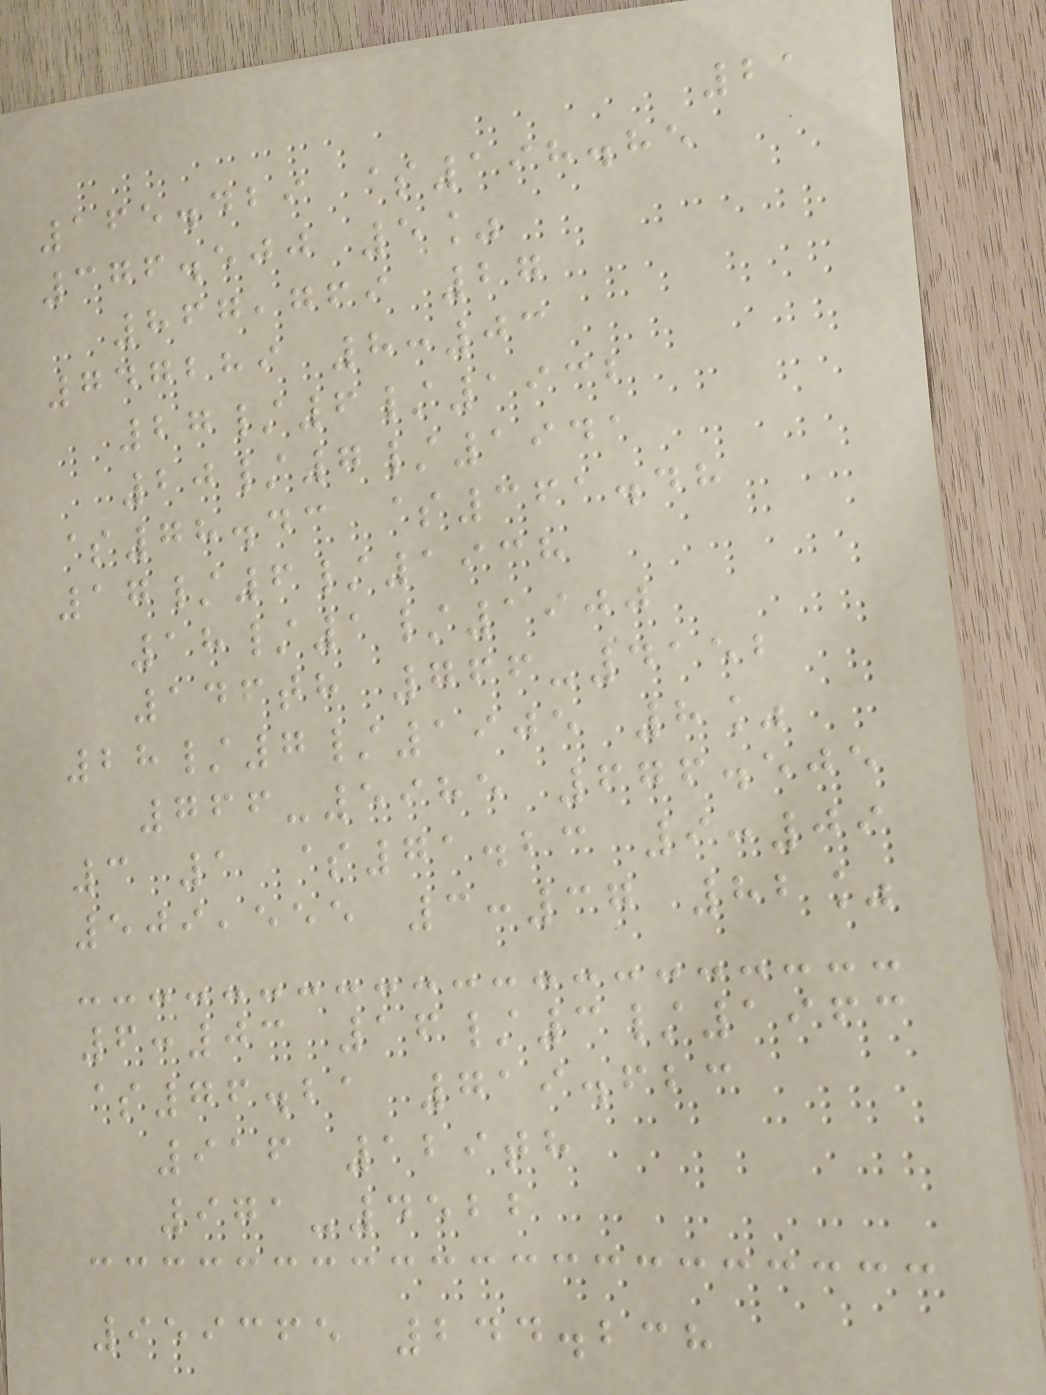21
165.429 $198.85
376.500 5%
867,769 27
747289 8:03
27/6/1932
20/7/1941
$78.43 $361.48
17/6/1938
18/1/1900
146th 766-4152
28/7/1905 8%
766-5985 676.505
3 1 $71.23 9:09
509,555 3:37 82%
6:03 16/3/1963
$76.21 719.623
916 129th
971-4522
959365 244.238
